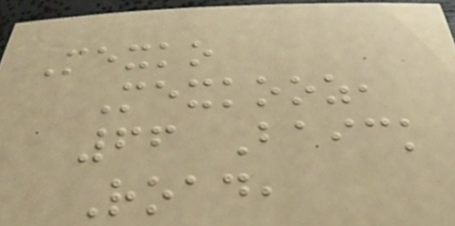Mexko
Mexkooz,
66 Baick
Road,
